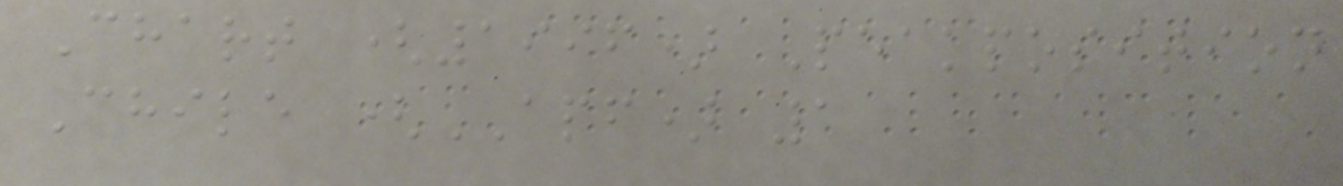Chart (1996) Peakposition
Chile (APF) 1
